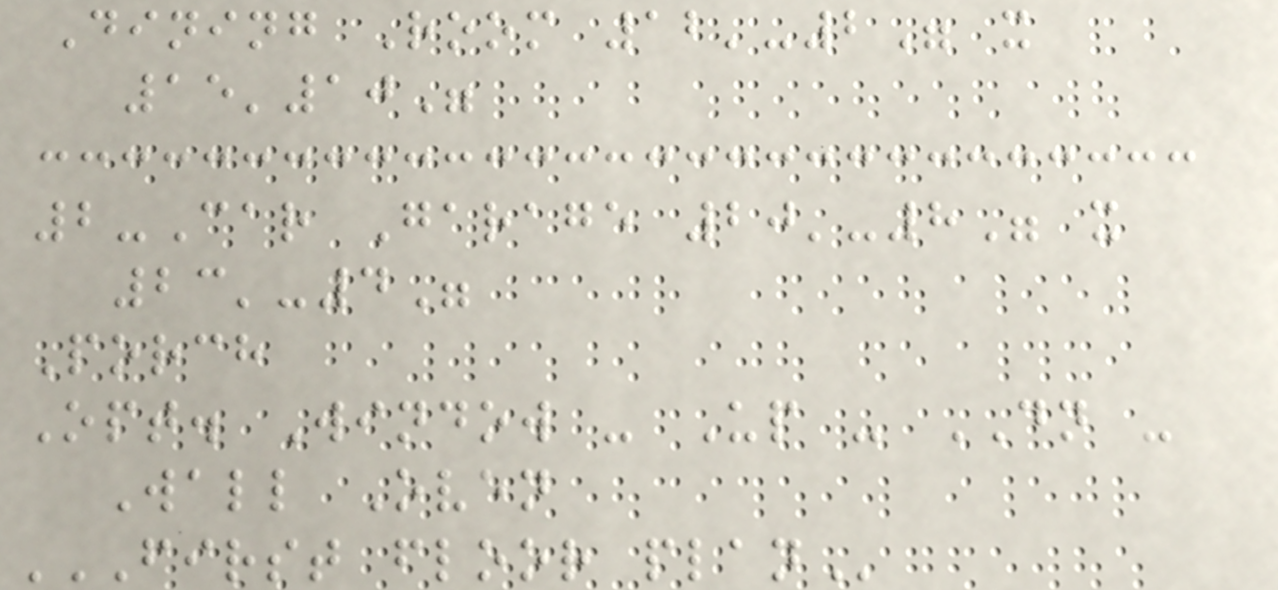Dining Room 12'-2" x
15'10"
2-Car Garage 20'-8" x
23'-4"
Porch
Opt. Window - Up - DN -
Wall Oven
FIRST FLOOR PLAN
